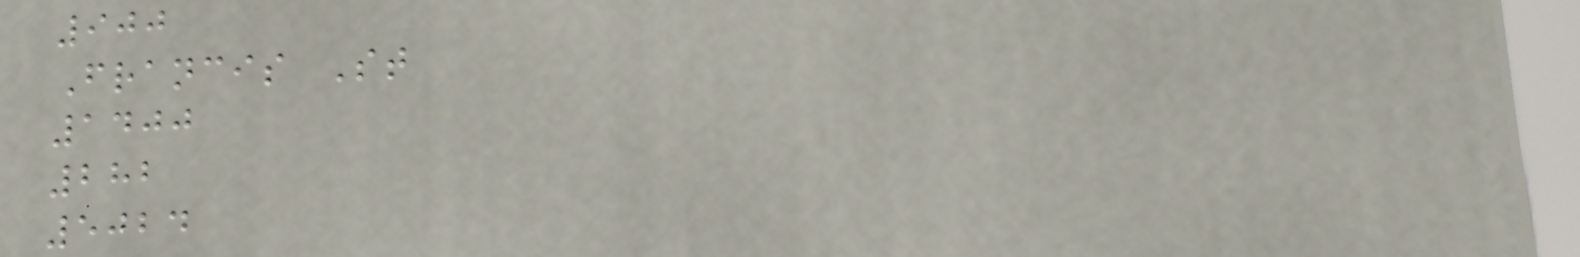900
Francis St
1400
282
5024
